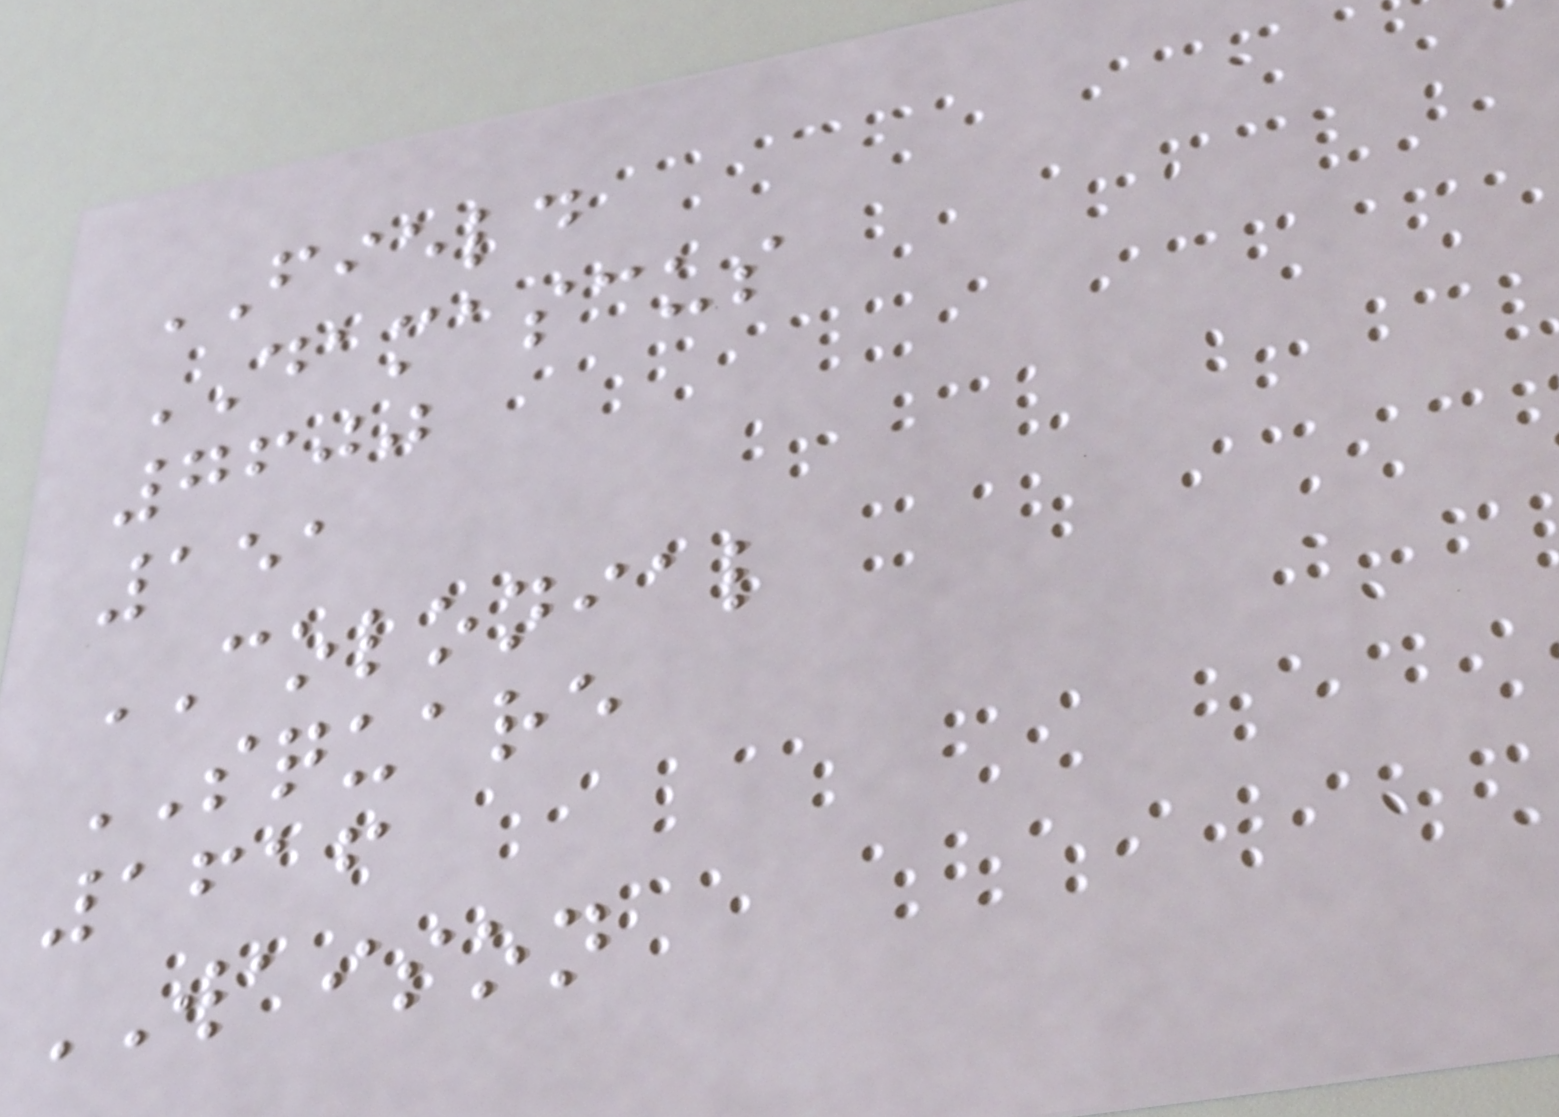FIELD
DAMASCUS
7600
151
COLONIAL
SQUARE
1616
WAISON
